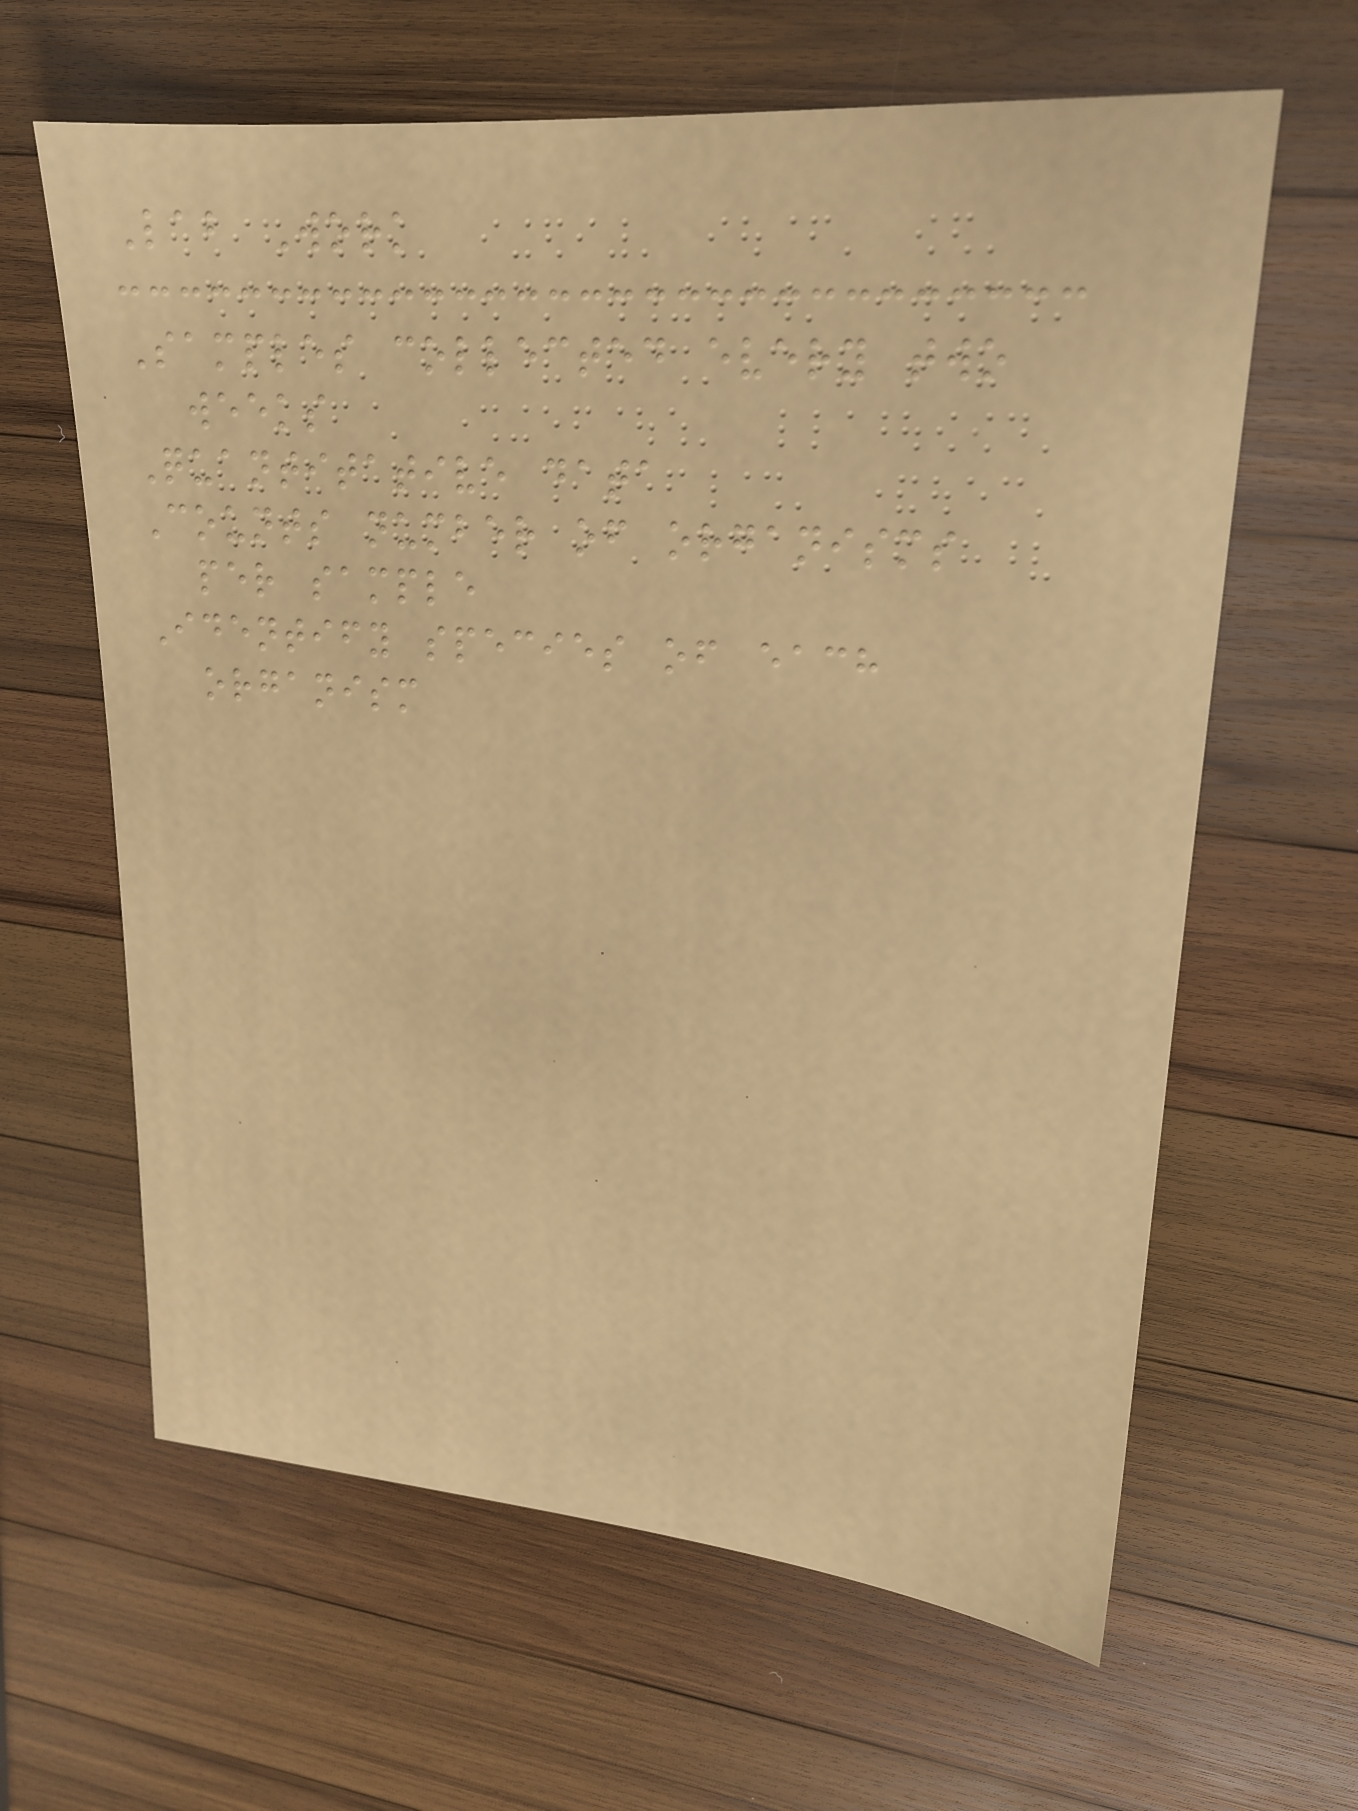Lab Work
Samples collected every two
weeks
Quantitative data
Counts number of organisms
per sample
Identify species of each
organism
